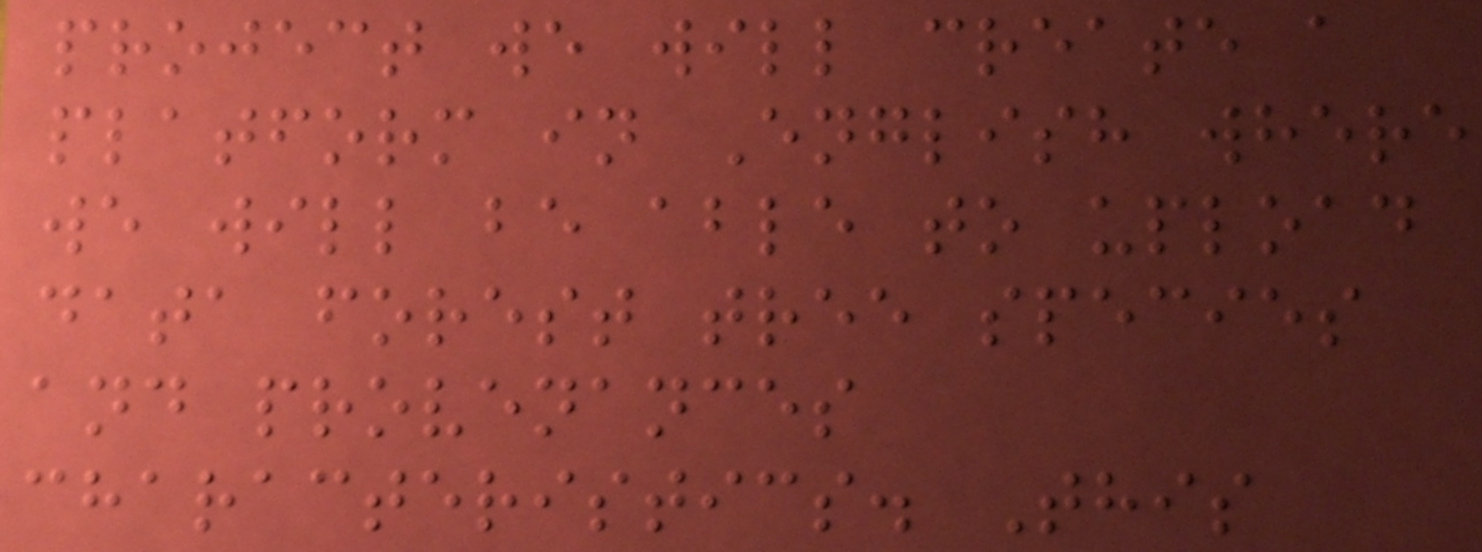project we will create a
platform in English where
we will be able to upload
data forest tree species
and provenances
characteristics. This
